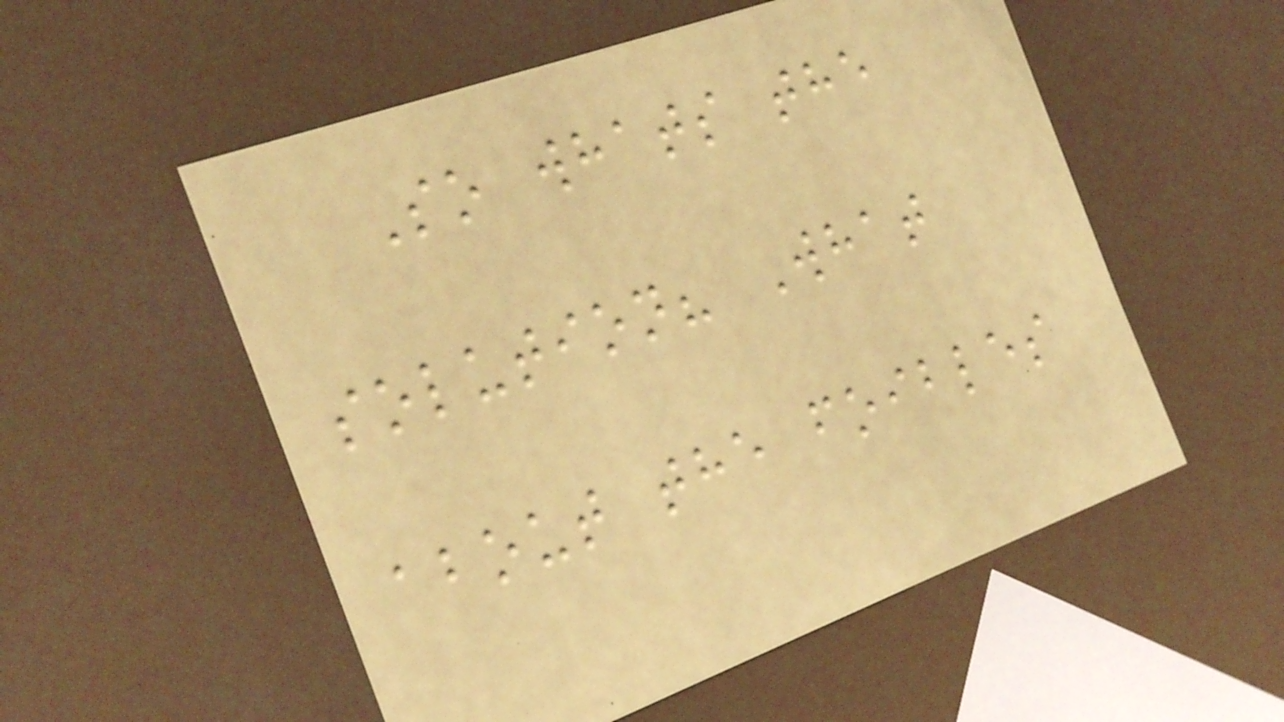So whats the
solution? What
about the foibles
